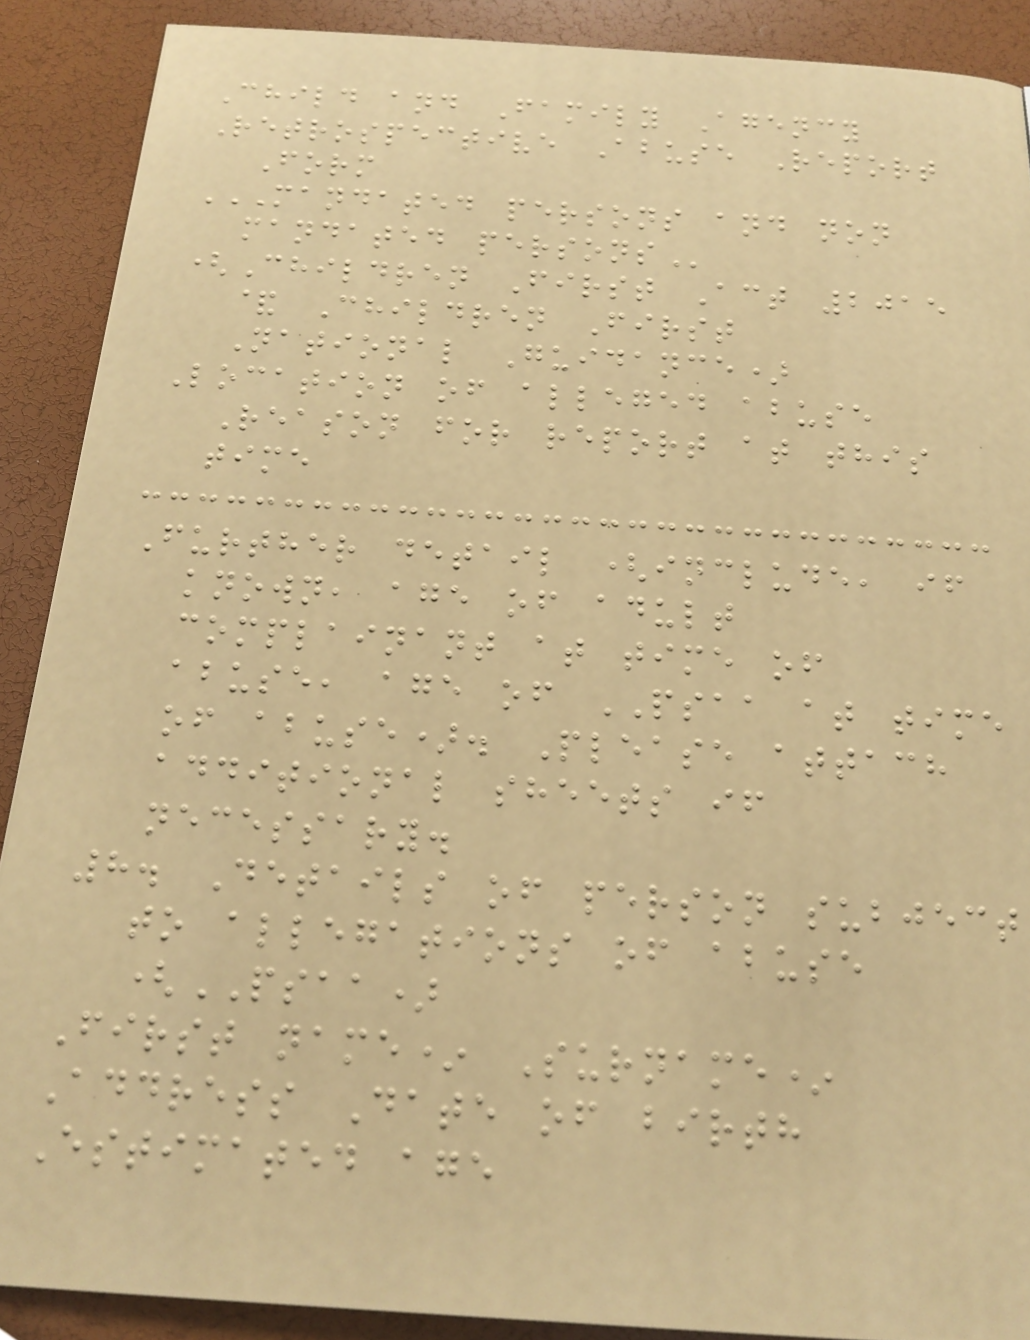Child and Family Agency
Retrospective Abuse Report
Form
MANDATED PERSONS AND NON
MANDATED PERSONS
(Children First Act 2015
& Children First
National Guidance)
Location of alleged abuse
Reason for report at this
time
Further detail (include, if
known, age of adult
complainant at time of
abuse, age of PSAA at time
of abuse). Please attach
additional sheets if
necessary.
8. Details of person subject
to allegations of abuse
(PSAA)
First name* Surname*
Address Date of birth
Estimated age
